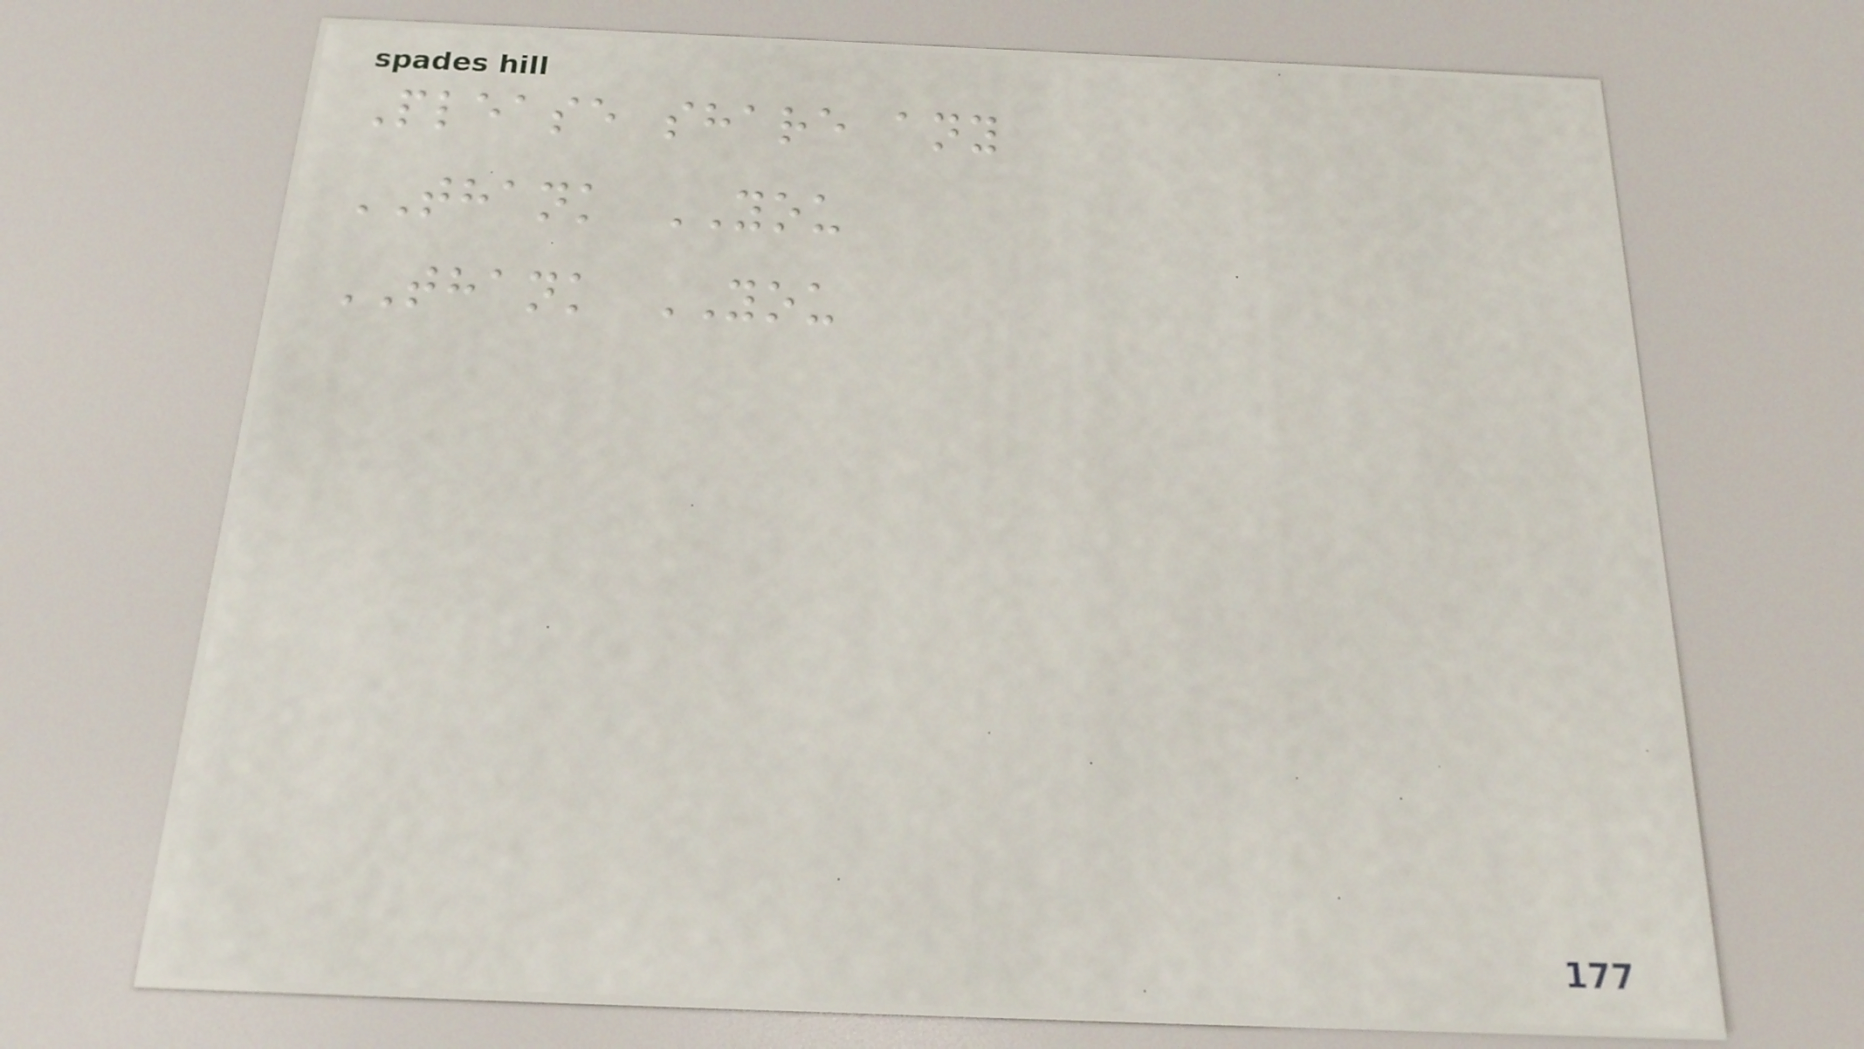Please share any
THANK YOU
THANK YOU
